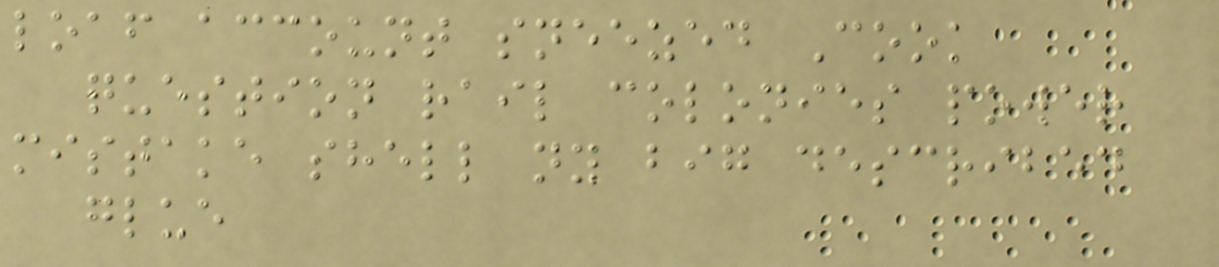loaf account sneezed Cook
question rail colonies power
mistake shell ny big described
glue
